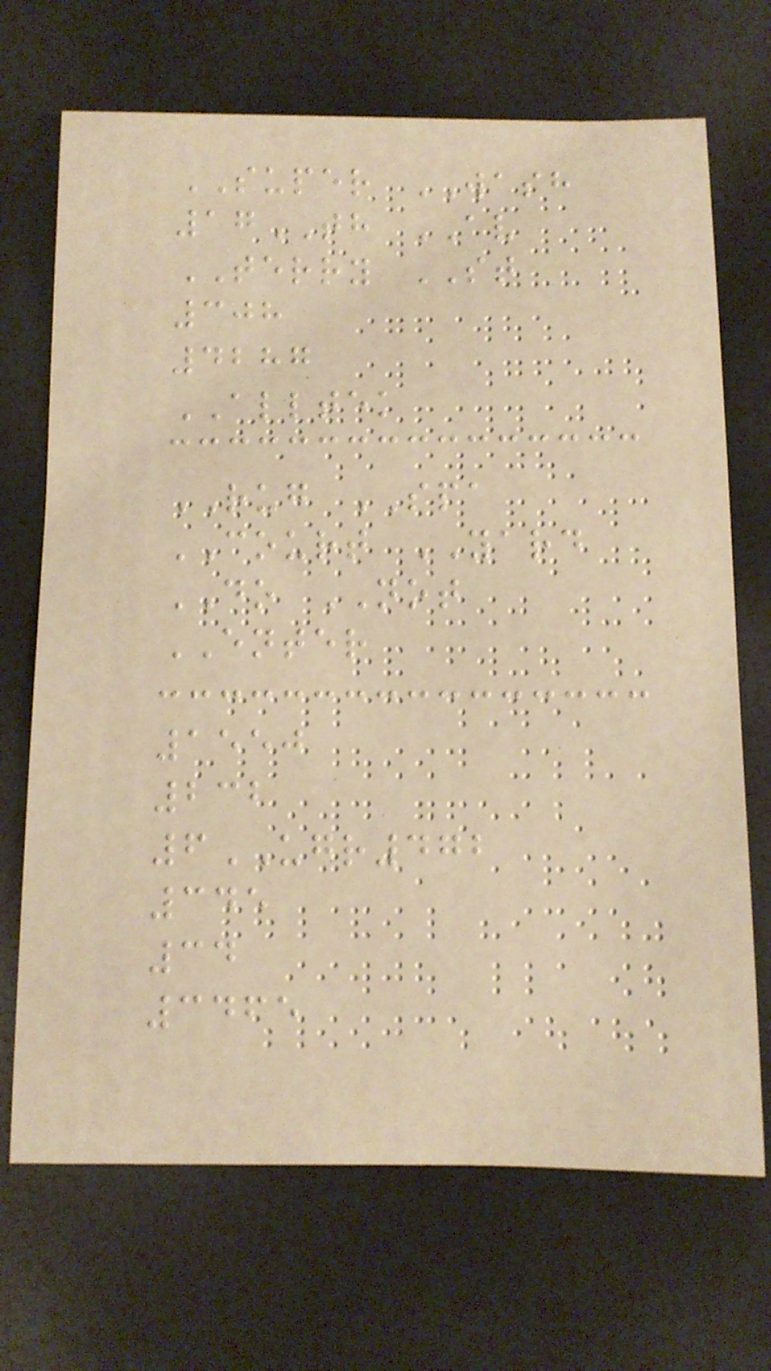SUPER WASH
17TH AV
TERRY ST
308
4287
ALLTEK
RUG SPA
COURT YARD
DO NOT
ENTER
1550
232
6UGR472
345
34
3465
